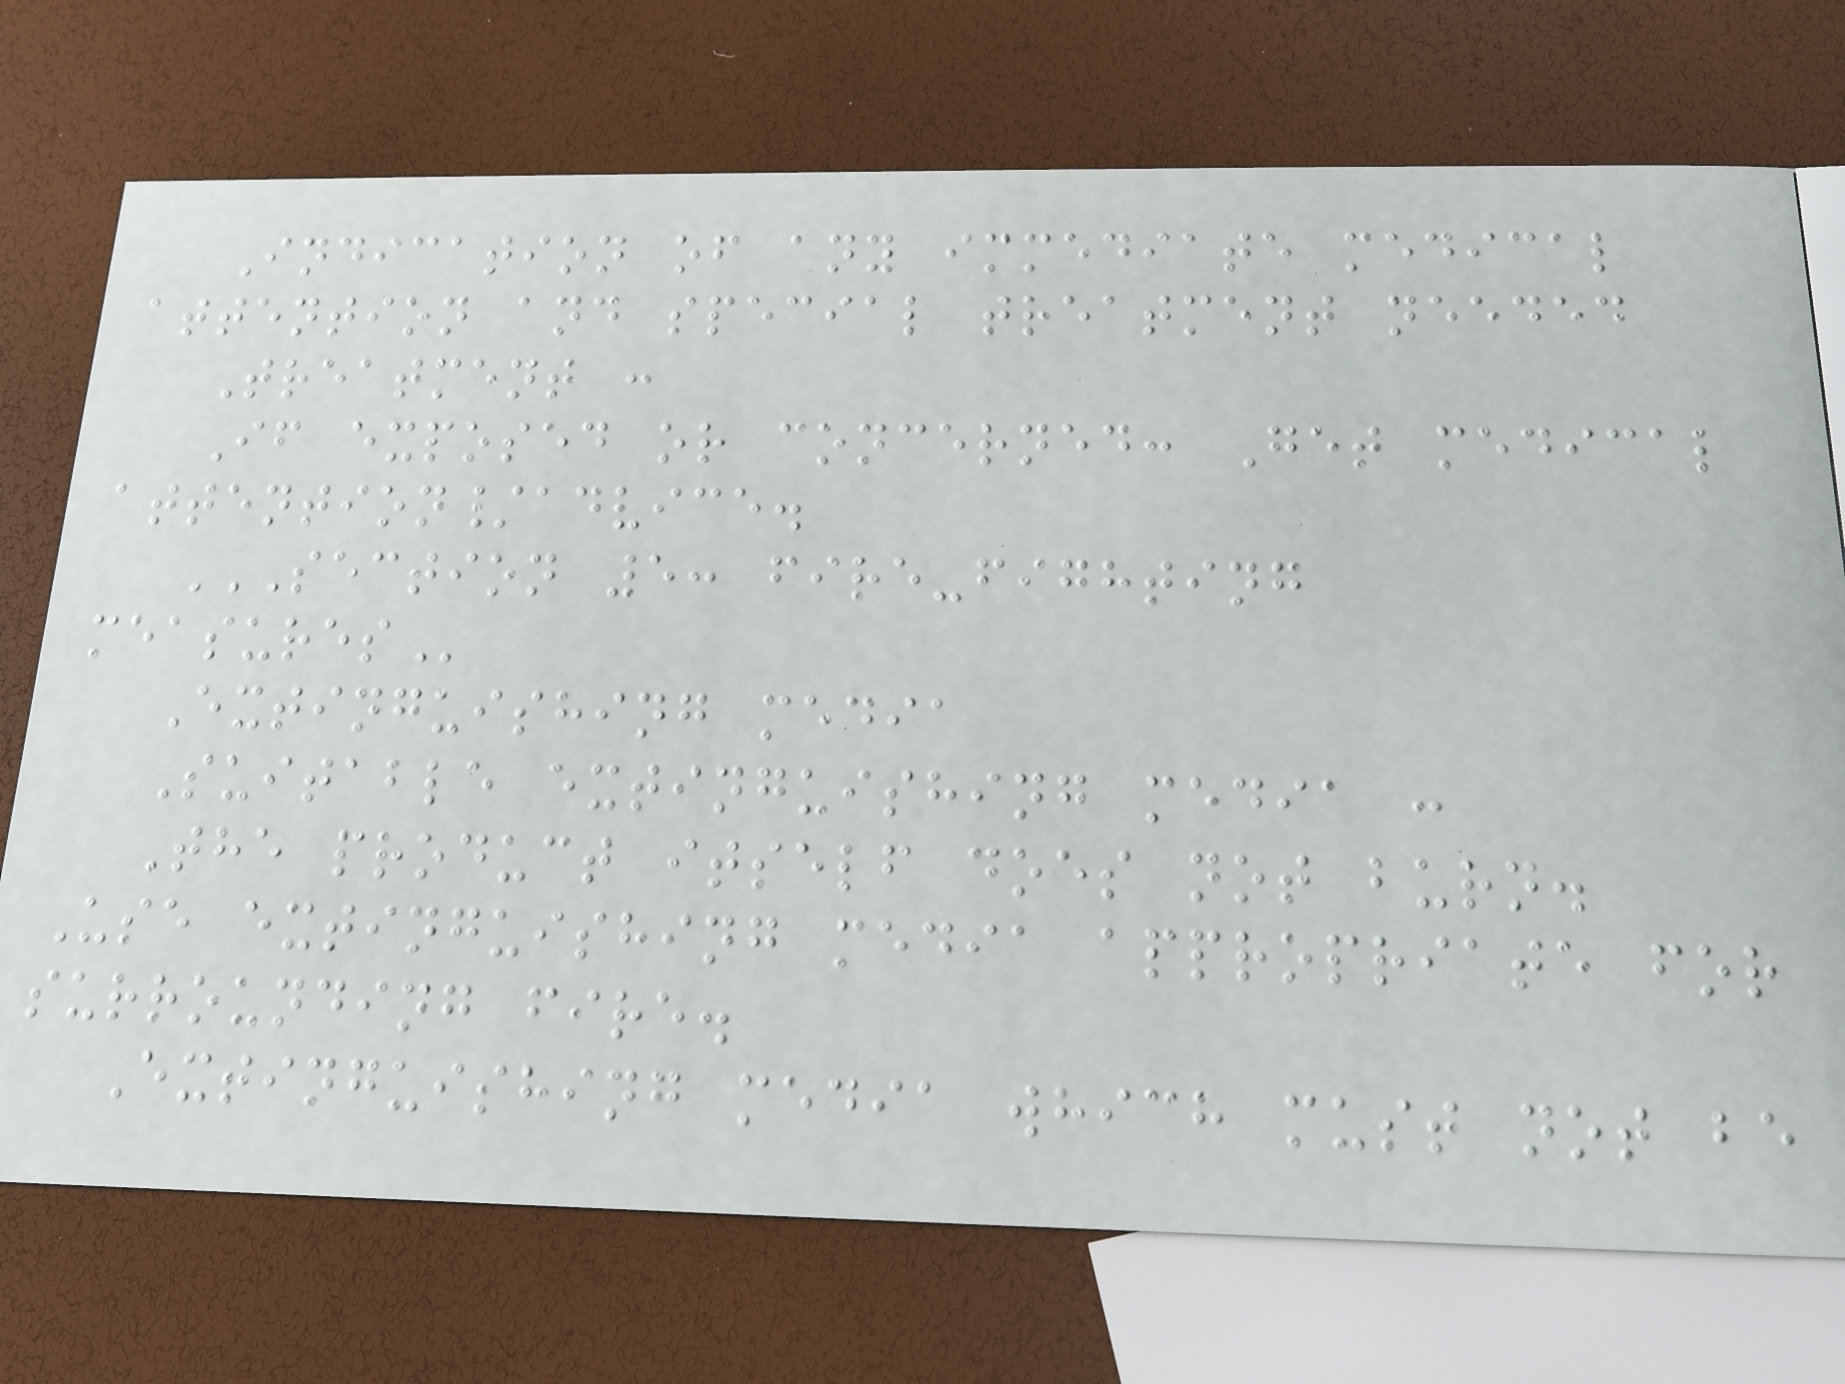Indication of any immediate medical
attention and special treatment needed
Treatment :
If exposed or concerned: Get medical
attention/advice.
SECTION 5: FIRE-FIGHTING
MEASURES
Extinguishing media
Suitable extinguishing media :
The product itself does not burn.
Use extinguishing media appropriate for
surrounding fire.
Extinguishing media which must not be
